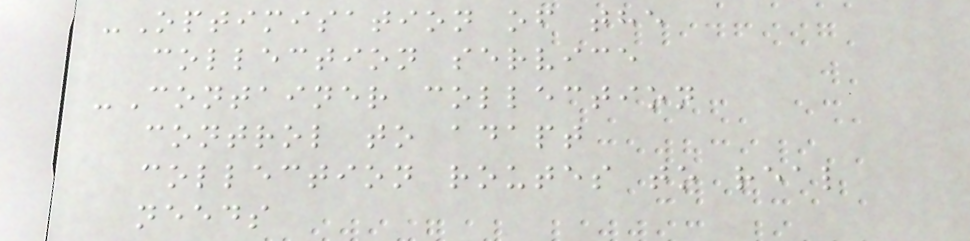-Optimisation of the
collection service
-Container collection
control to adapt
collection routes to real
needs
